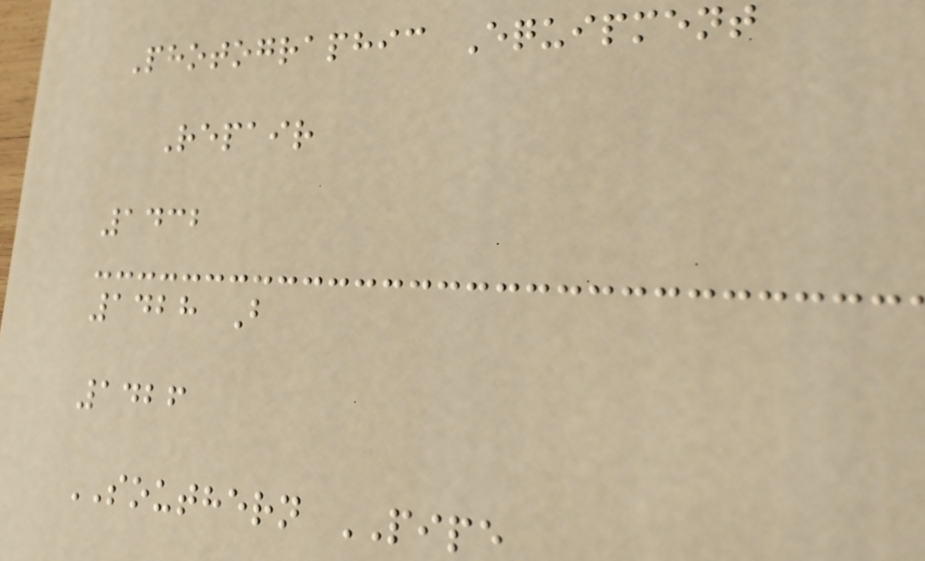Photographic Equipment
Repair
1432
1428 B
1426
SOUTHERN PIPE
